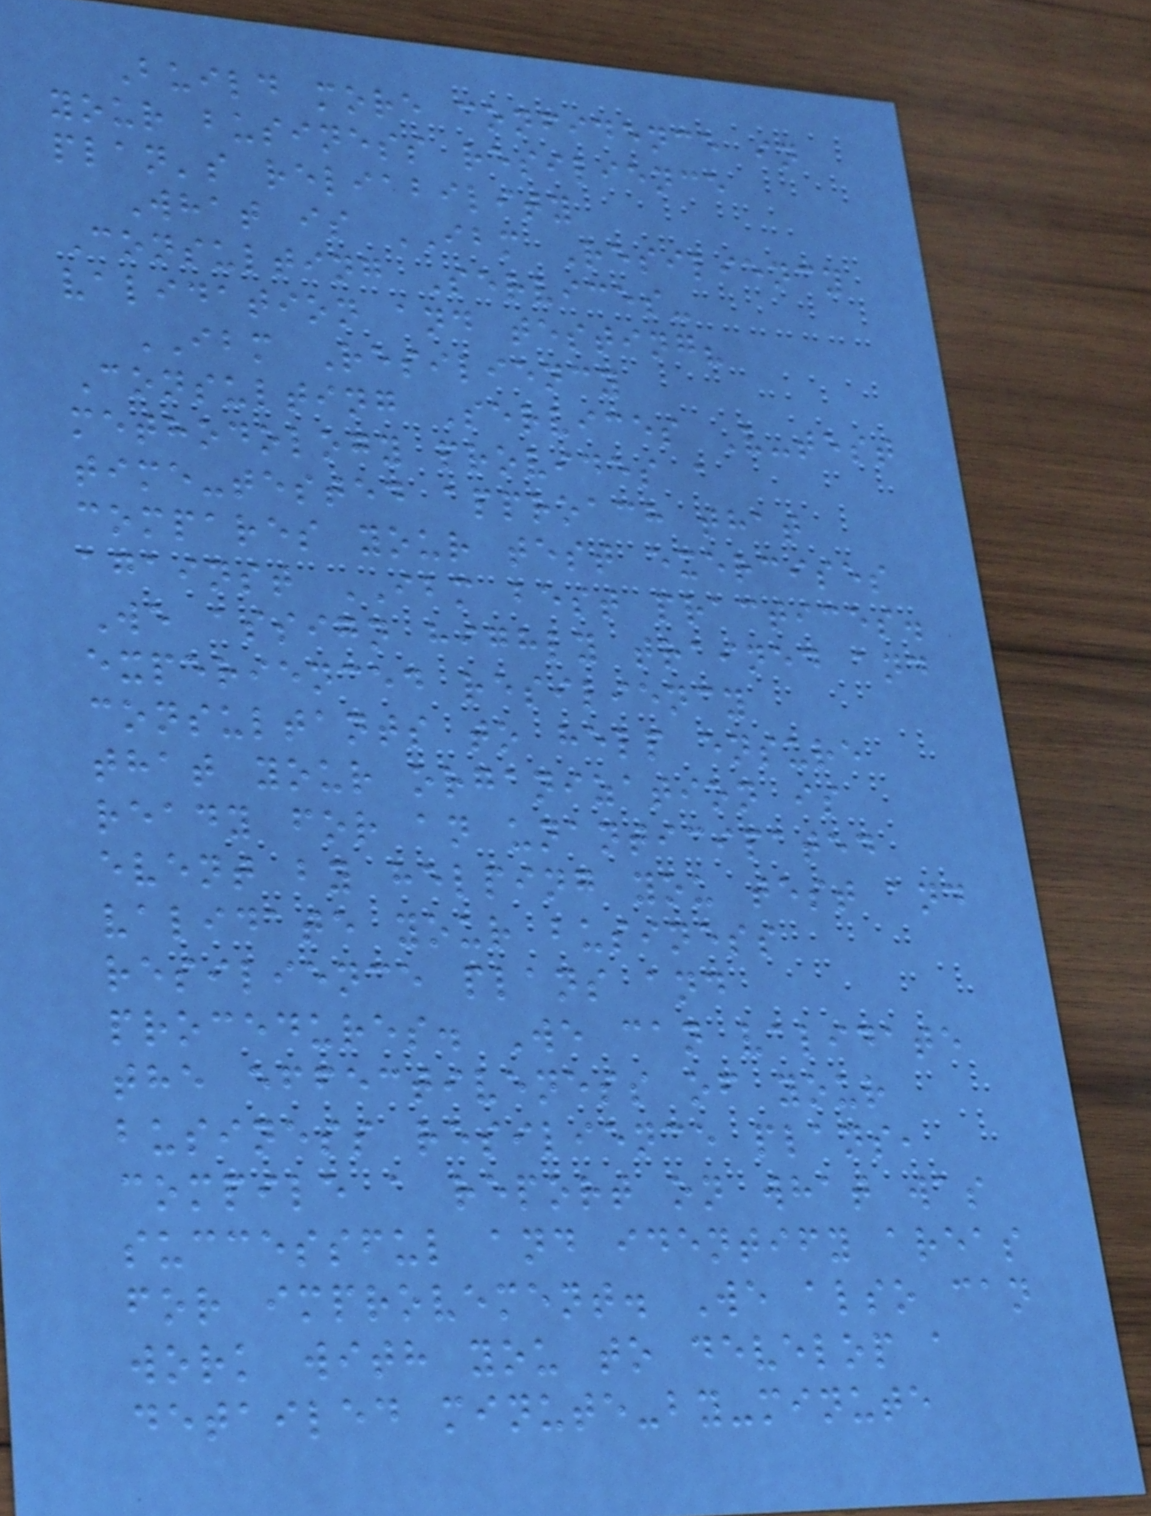Build more confidence in
your business resilience
plan's reliability
What is IBM Resiliency
Consulting Services-
validation and testing?
IBM Resiliency
Consulting Services V-test
methodology provides a
time-tested approach that
compares your test exercises
against IBM best practices.
We assign highly trained and
experienced resiliency
consultants to help ensure
that your organization is
ready for an unanticipated
event by helping you test and
validate your business
resilience plans and
procedures. We can validate
the effectiveness of your
business resilience plans,
compile a report on what was
successful and identify areas
for improvement. We also can
work with you to develop a
detailed minute-by-minute
